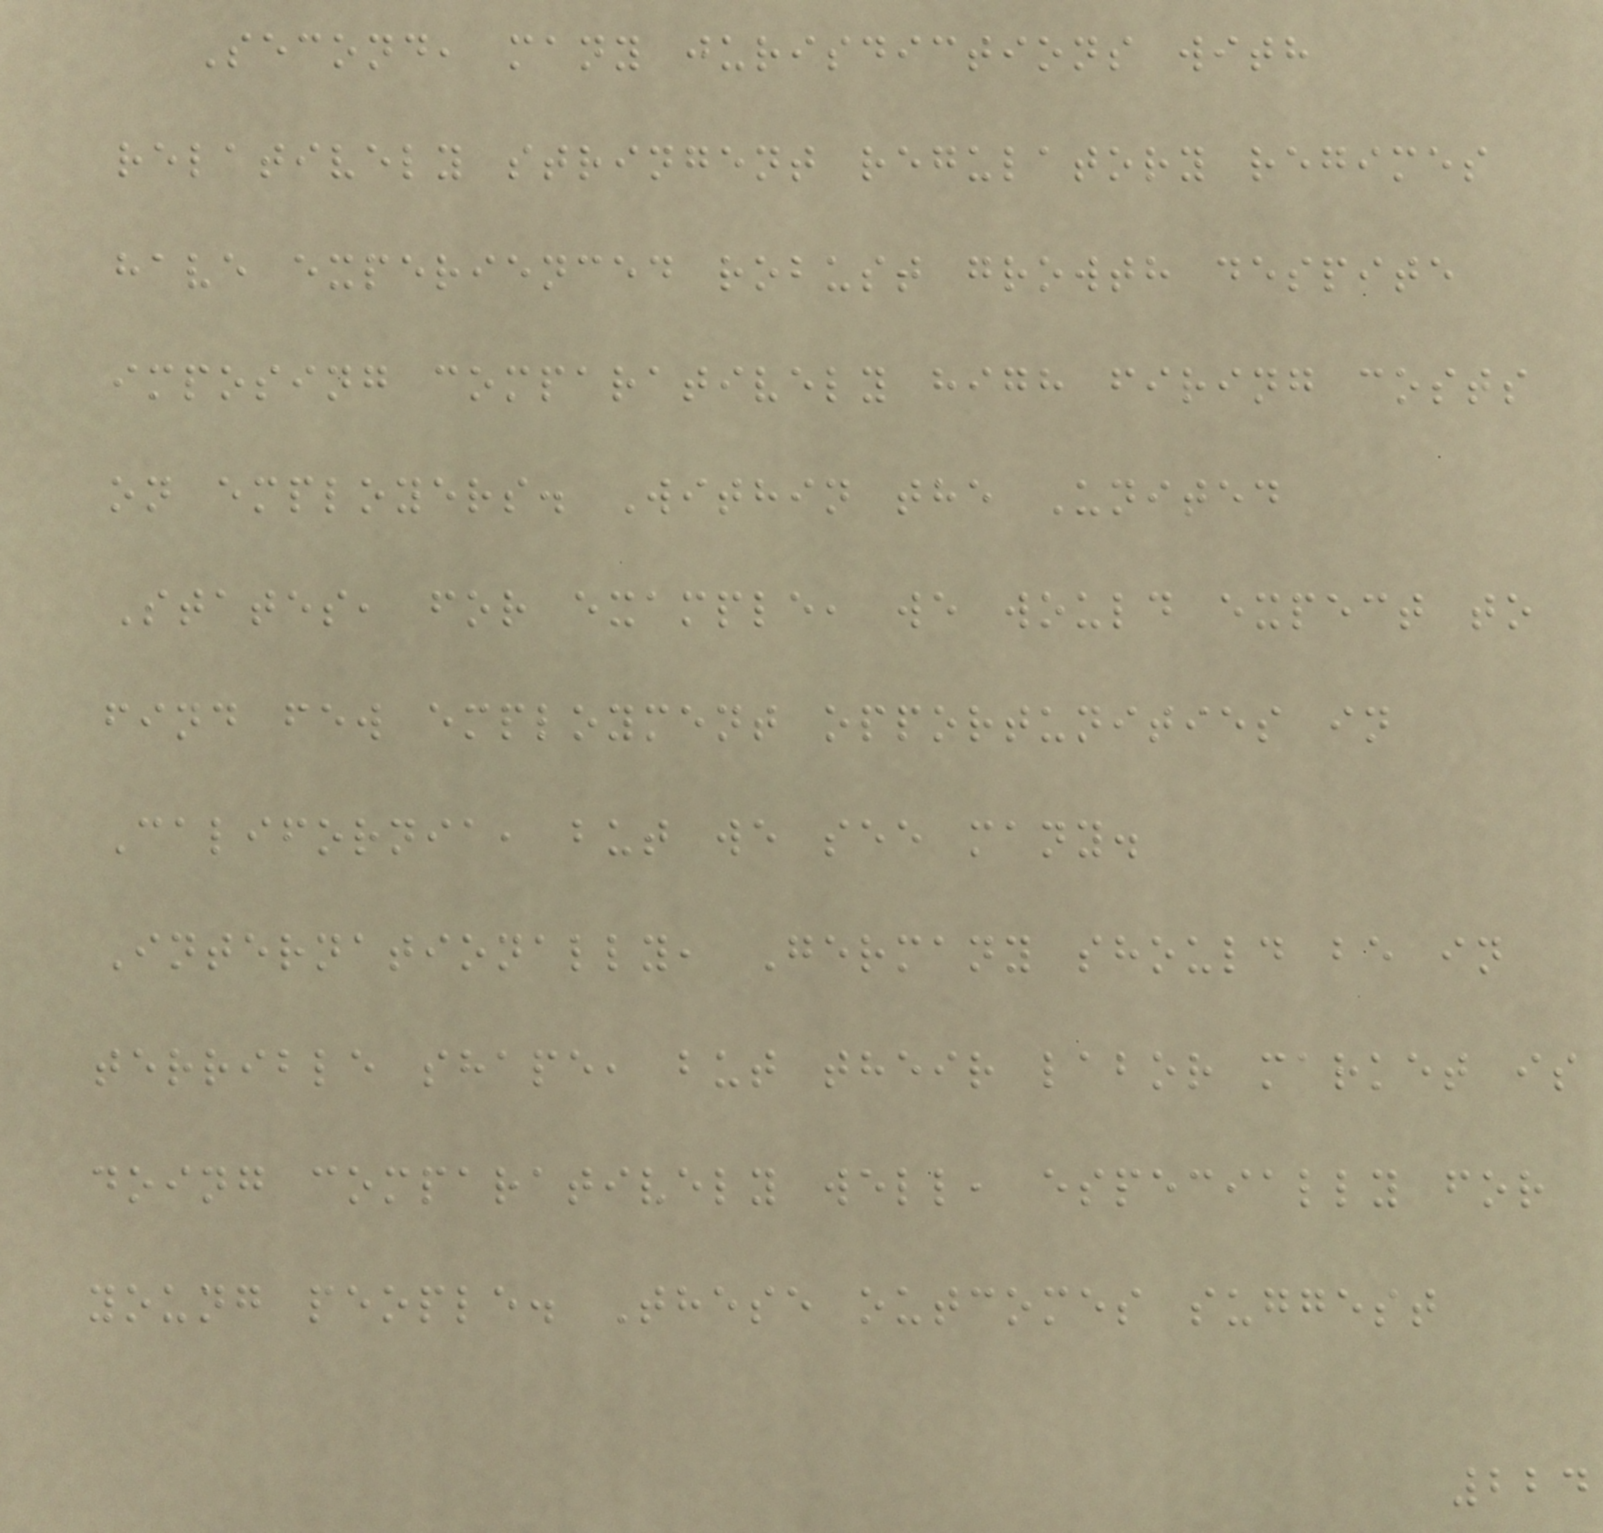Second, many jurisdictions with
relatively stringent regulatory regimes
have experienced robust growth despite
imposing comparatively high firing costs
on employers. Within the United
States, for example, we would expect to
find few employment opportunities in
California, but we see many.
Internationally, Germany should be in
terrible shape, but their labor market is
doing comparatively well, especially for
young people. These outcomes suggest
224
